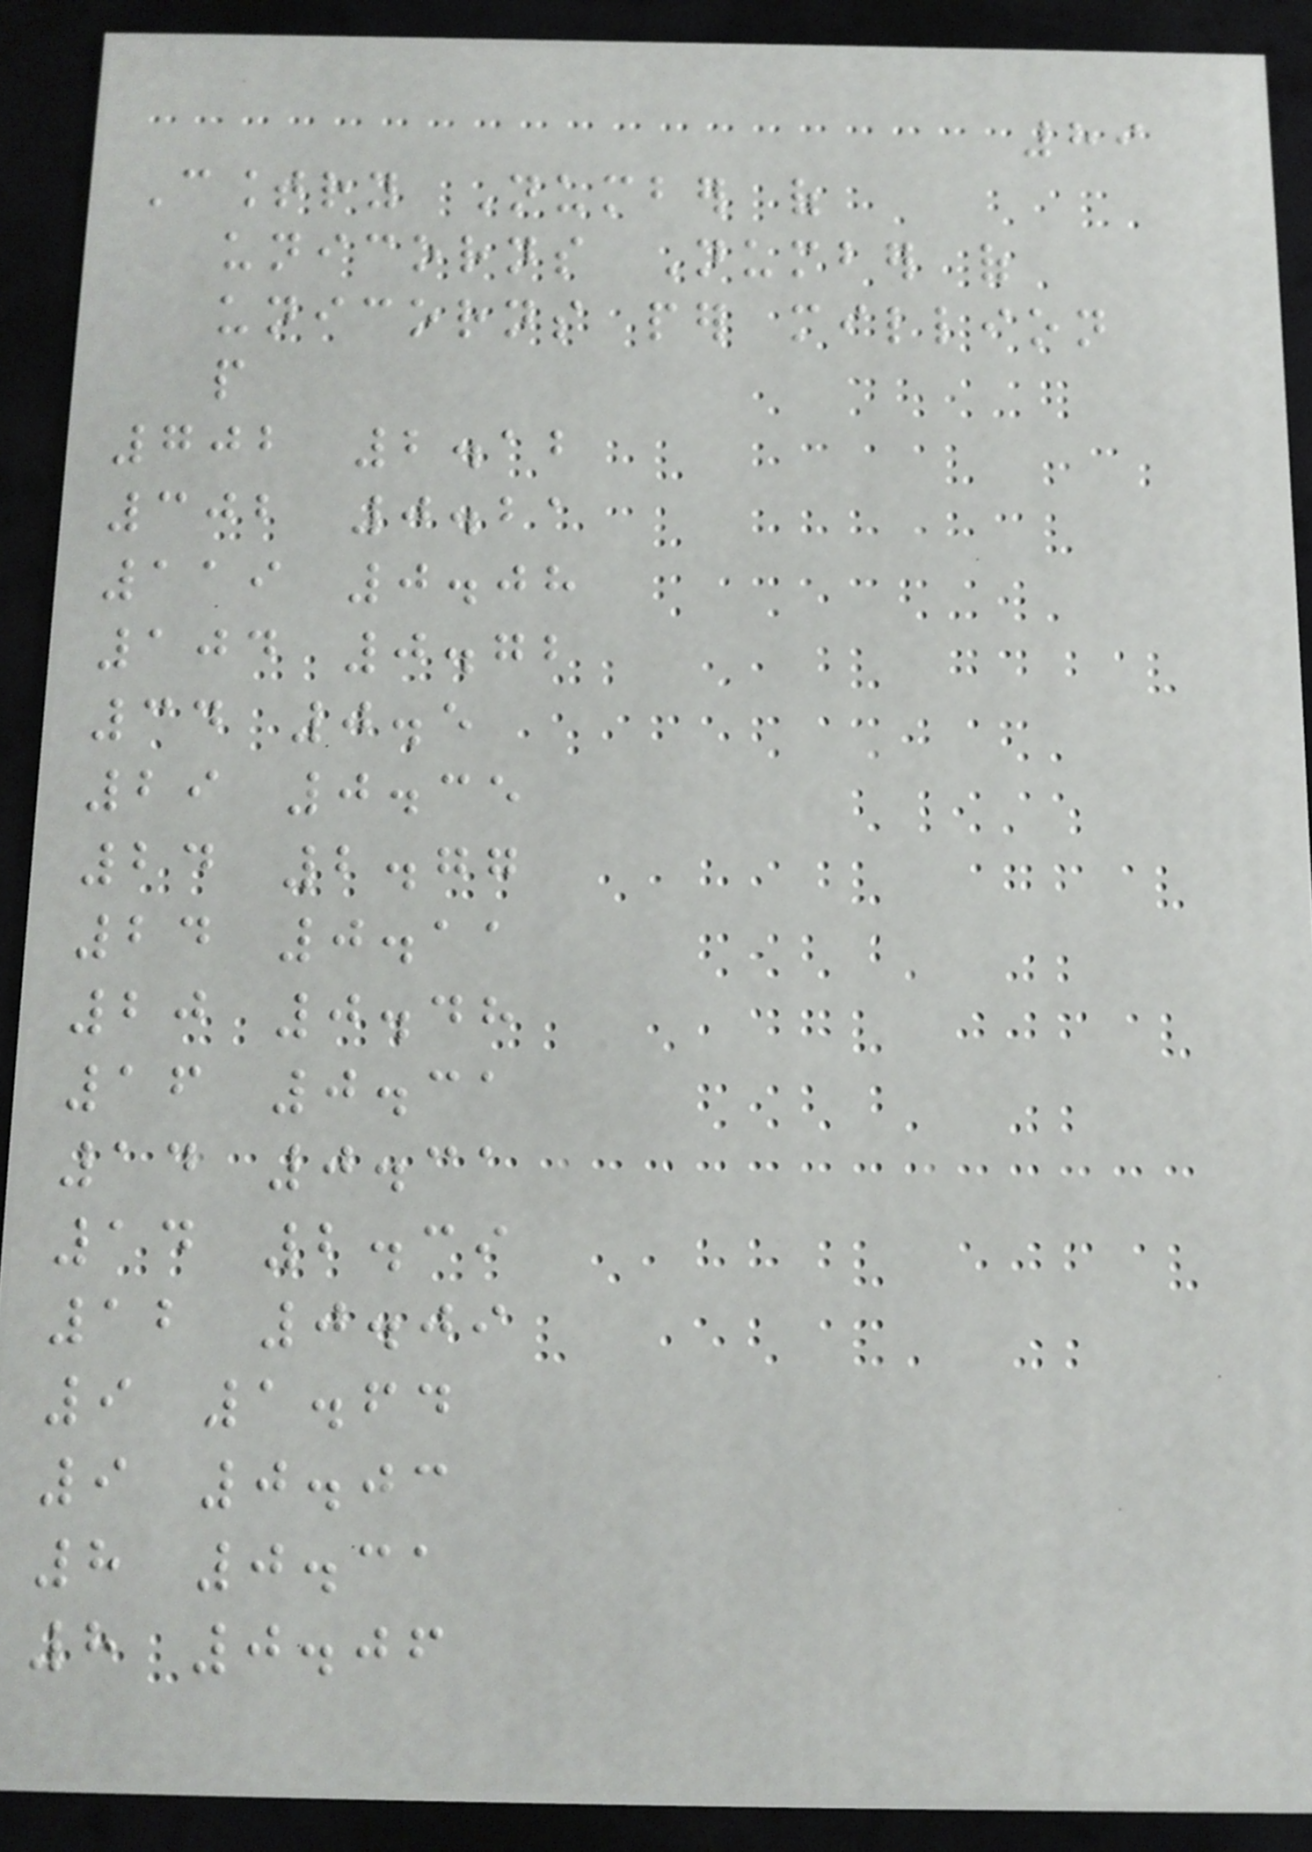89
Country Number of
unicorns Number of
unicorns per million
people
702 2.12
302 0.21
119 0.08
104 0.72
34 0.5
29 0.35
24 2.77
24 0.11
20 0.48
16 0.31
14 0.31
14 2.39
12 0.09
9 1.64
9 0.03
8 0.31
8 0.06
